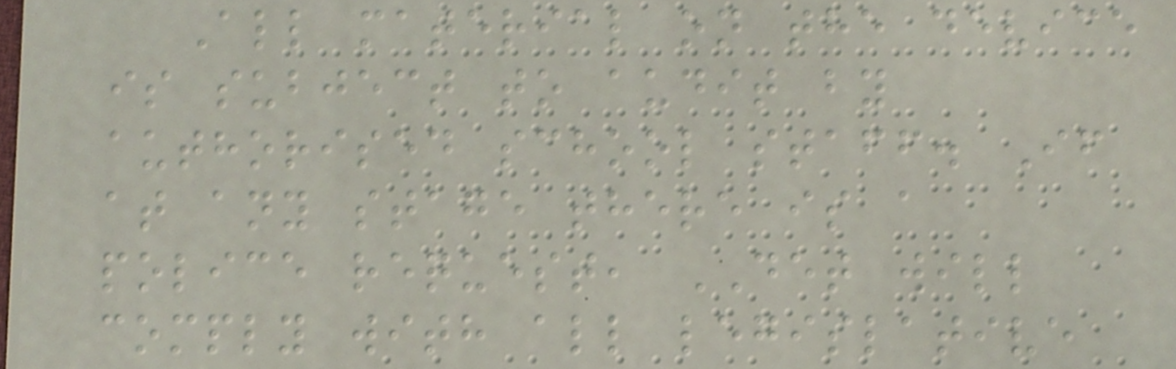All material on the device
is subject to audit by
authorised school staff. If
at any stage there is a
police request, DET will
comply with all legislative
